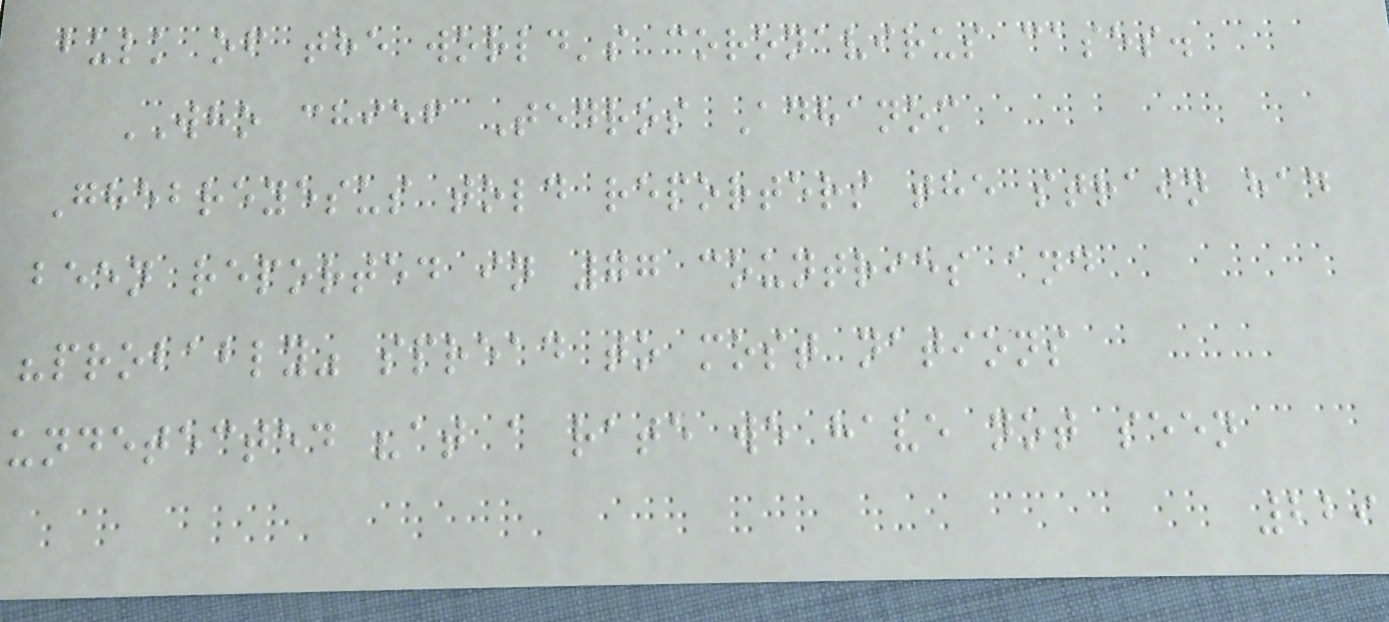bulk of the world's coronavirus cases.
WHO chief Tedros Adhanom
Ghebreyesus told reporters the strain had
been reported in 77 countries and
"probably" spread to most nations
undetected "at a rate we have not seen
229
